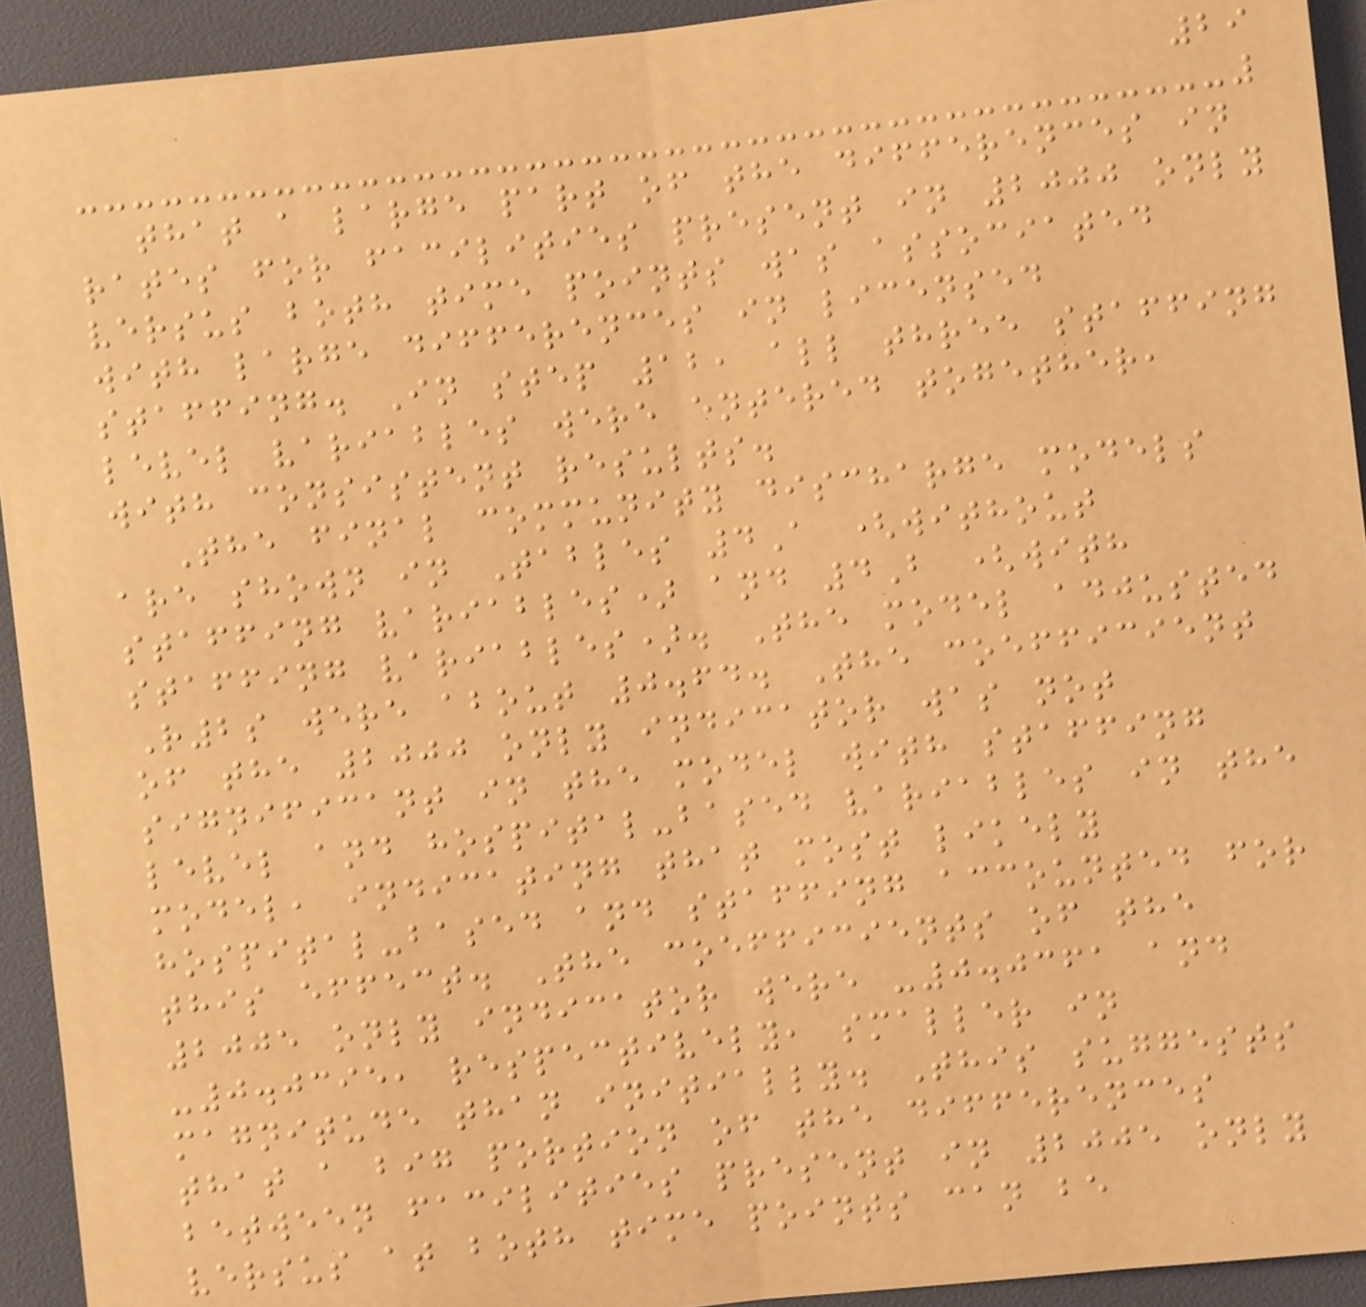29
that a large part of the differences in
rates for facilities present in 2000 only
versus both time points was associated
with large differences in licensed
staffing. In step 12, all three staffing
level variables were entered together,
with consistent results.
The final community discharge models
are shown in Tables 4A (without
staffing variables) and 4B (with
staffing variables). The model adjusted
R2s were about 0.64. The coefficient
of the 2000 only indicator was not
significant in the model with staffing
level and hospital-based variables in the
model, indicating that most likely
hospital-based and staffing accounted for
this effect. The coefficients of the
2005 only indicator were -0.0361 and
-0.0395, respectively, smaller in
magnitude than initially. This suggests
that a big portion of the differences
between facilities present in 2005 only
versus at both time points can be
